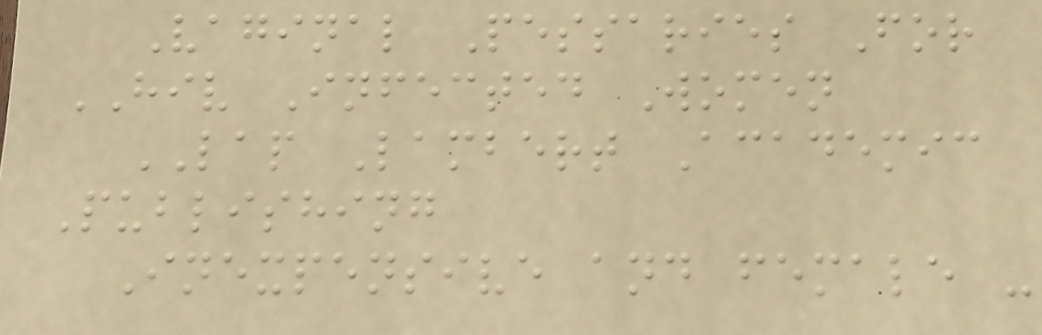Vaginal Pessaries For
HIV Infected Women
LAP Lambert Academic
Publishing
Inexpensive and female -
